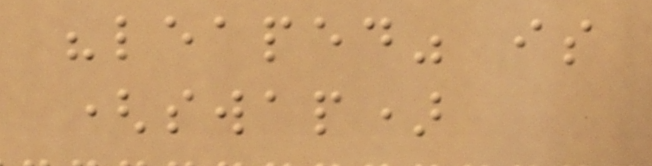"leaped" is
(swap)
